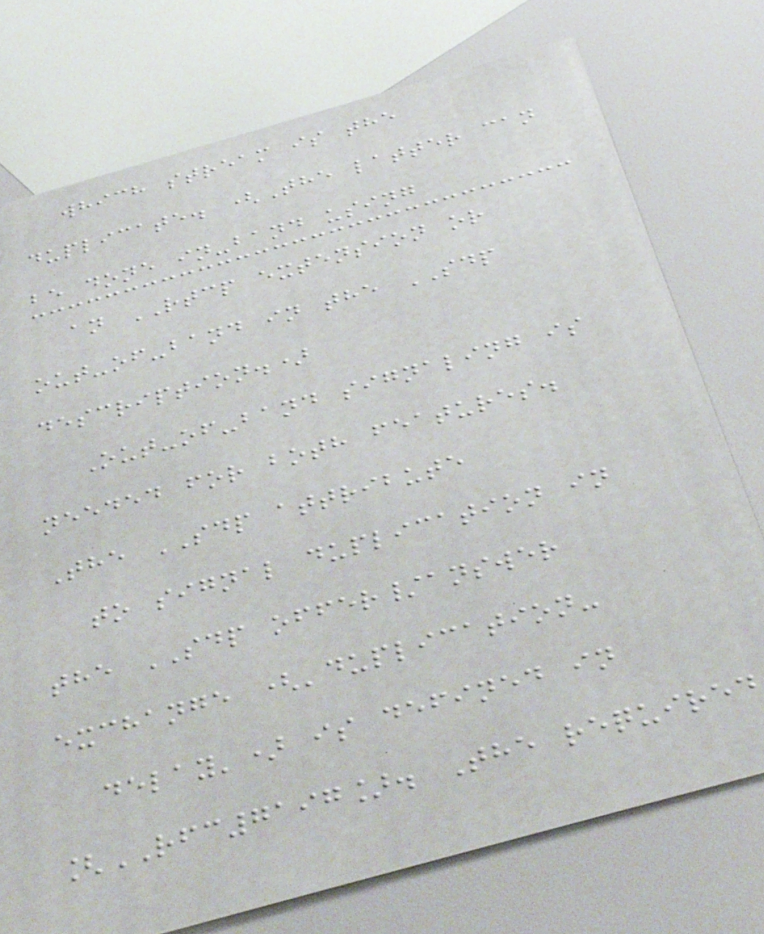which stream is the
duplicate. (The latter can
be done in-band using
an RTCP extension or
out-of-band in the SDP
description.)
Out-of-band signaling is
needed for both features.
The SDP attribute
to signal duplication in
the SDP offer/answer
exchange ('duplication-
delay') is defined in
[RFC7197]. The required
